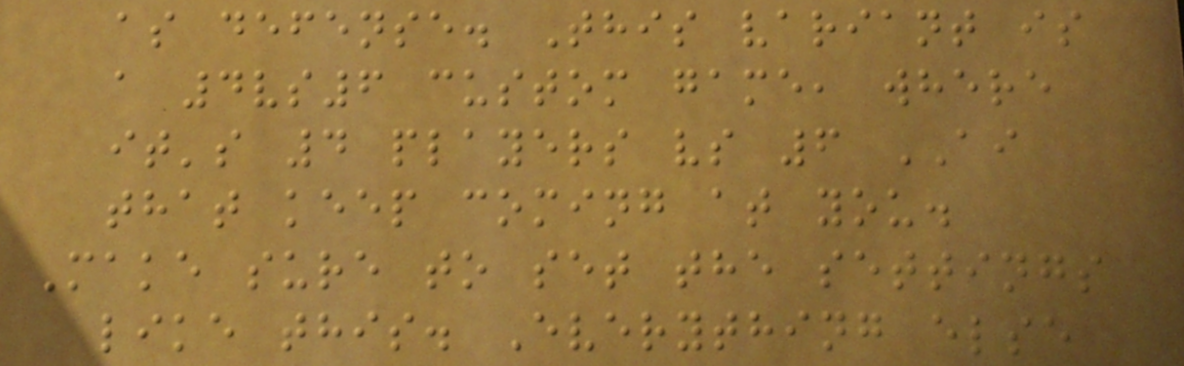as defense. This variant is
a 4vs6 custom game, where
it's 4 players vs 6 AI
that keep coming at you.
Make sure to set the settings
like this. Everything else
